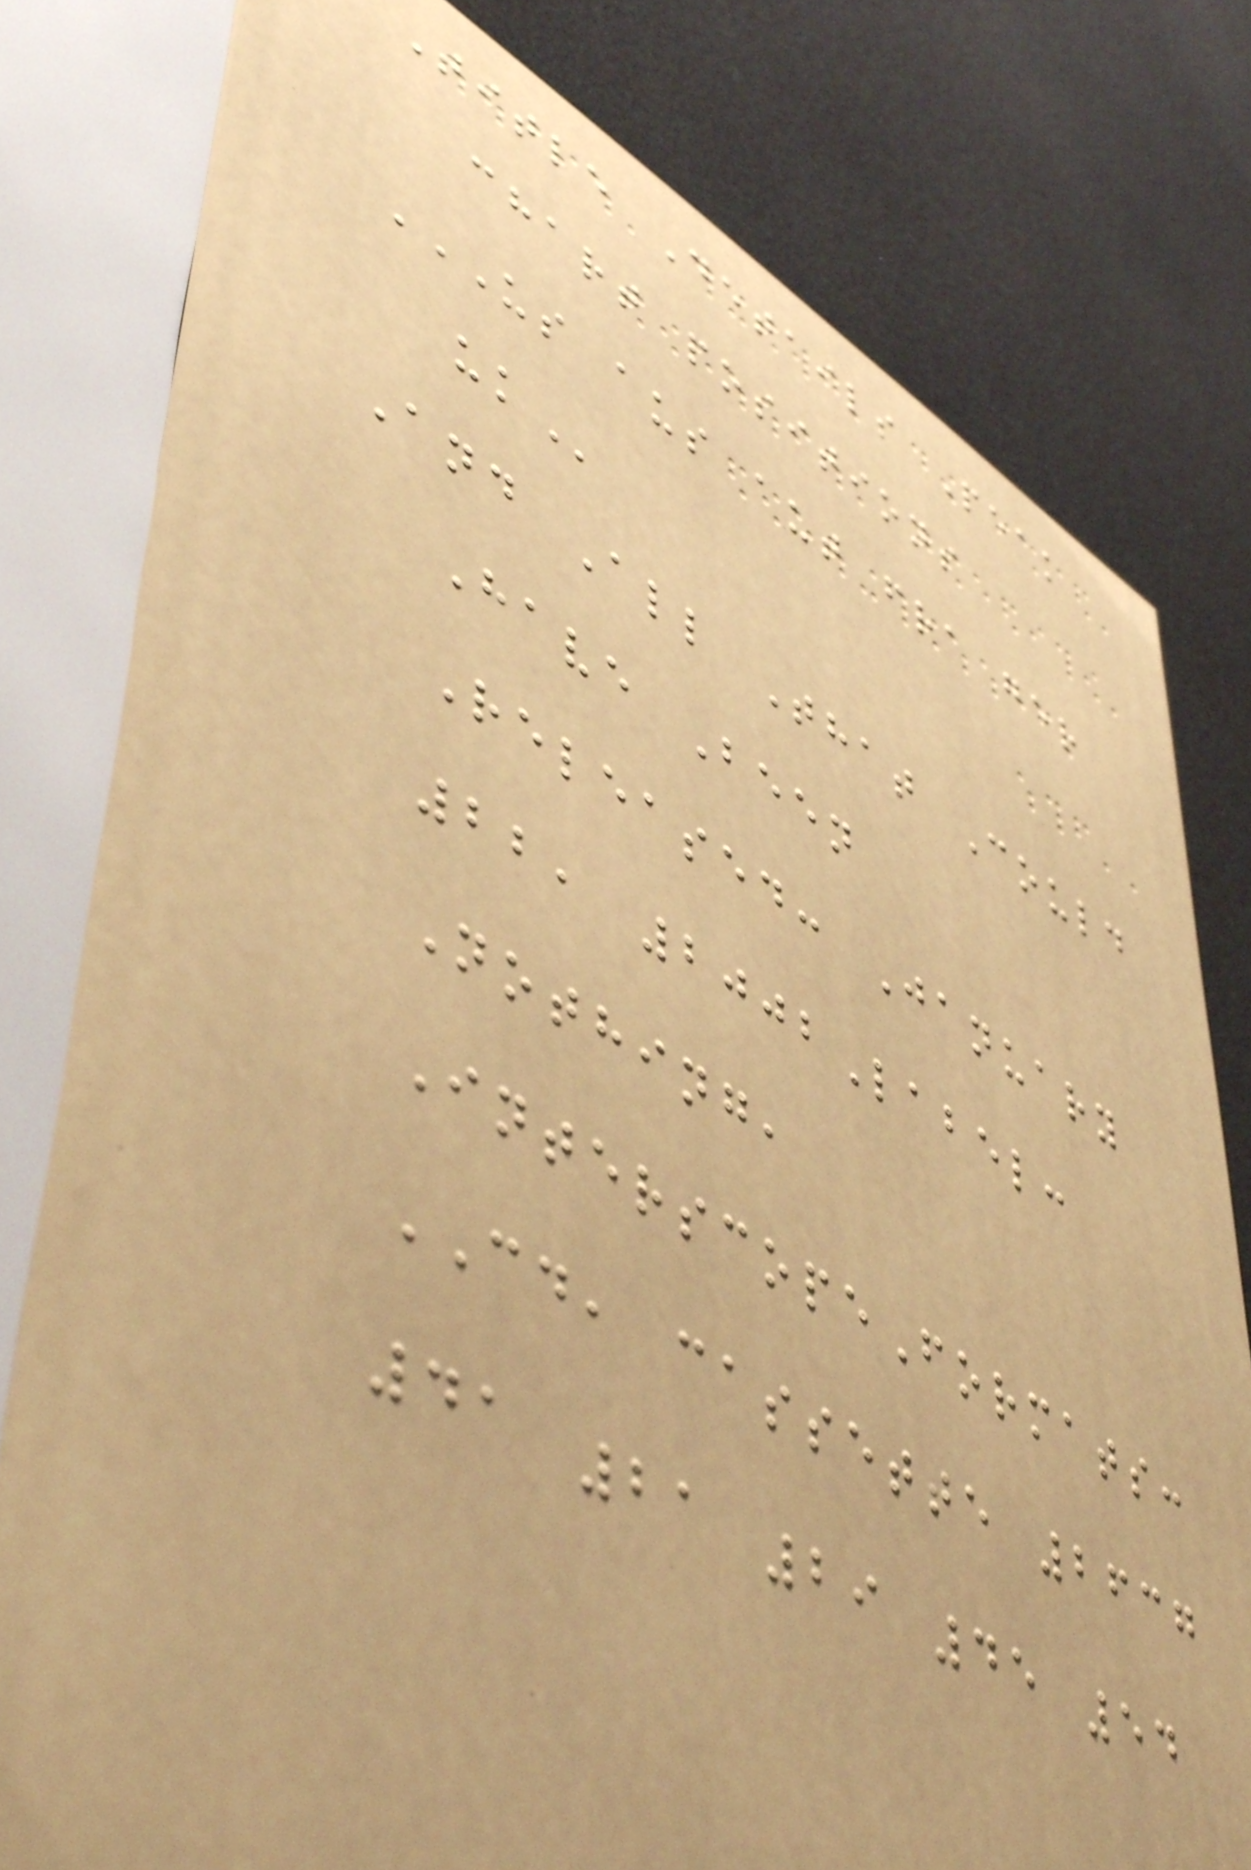Title Details Peak
chart positions
US AUS AUT FRA GER
UK
And All That Could
Have Been
Released: January
22, 2002Label:
Nothing,
InterscopeFormats:
CD, cassette 2637
41 21 29 45 54
